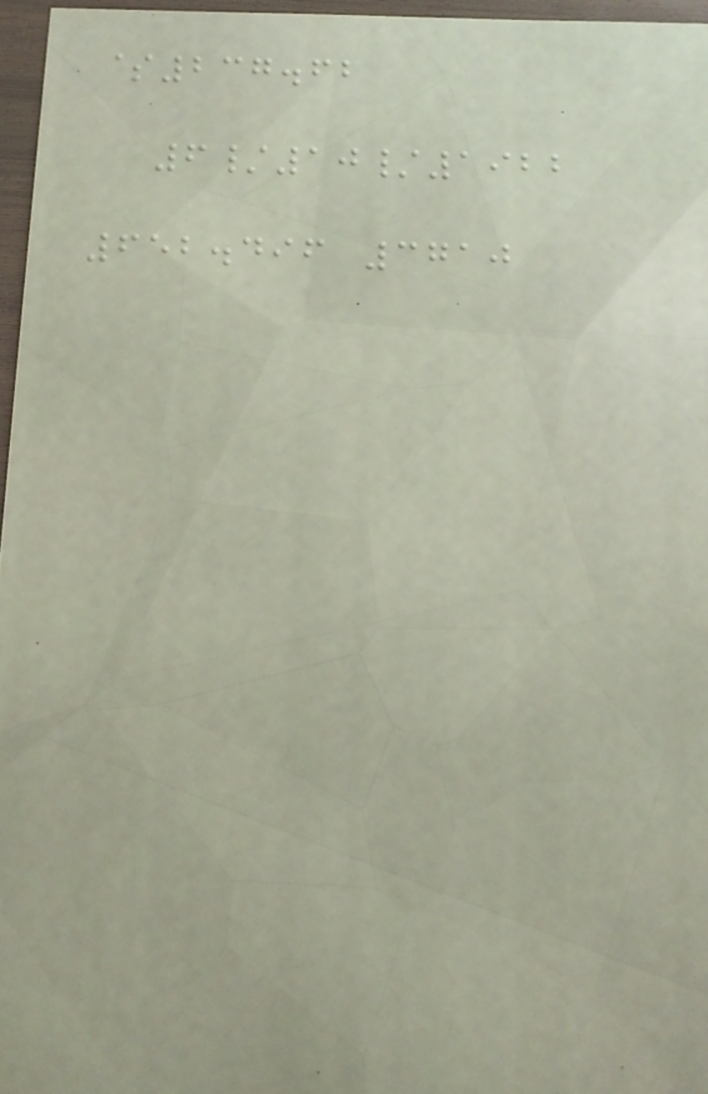$237.62
6/10/1922
652.496 3710
